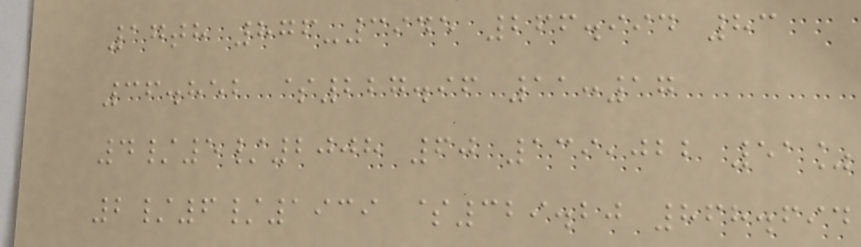17th 876-3945 266.994 83
36.852 $227.96 11:17
4/5/2008 60 139,022 51%
2/6/1939 $329.20 868.694
